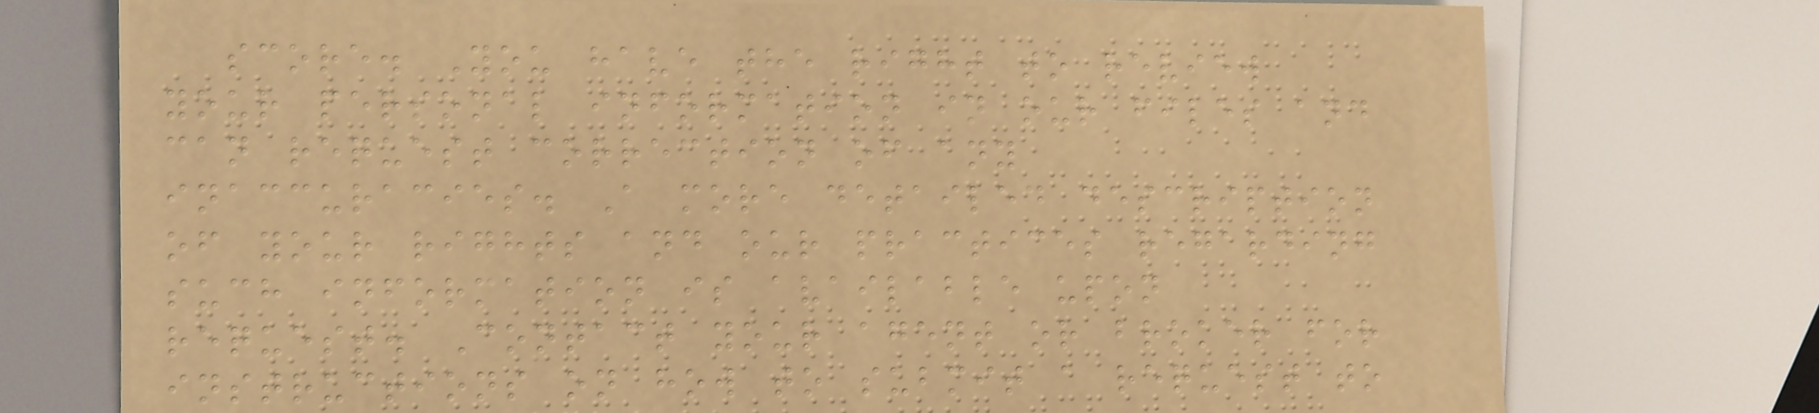score. You have the right to review
your personal information in our files and
can request correction of any
inaccuracies. A more detailed description
of your rights and our practices regarding
such information is available upon
request. Contact your agent or broker for
instructions on how to submit a request to
